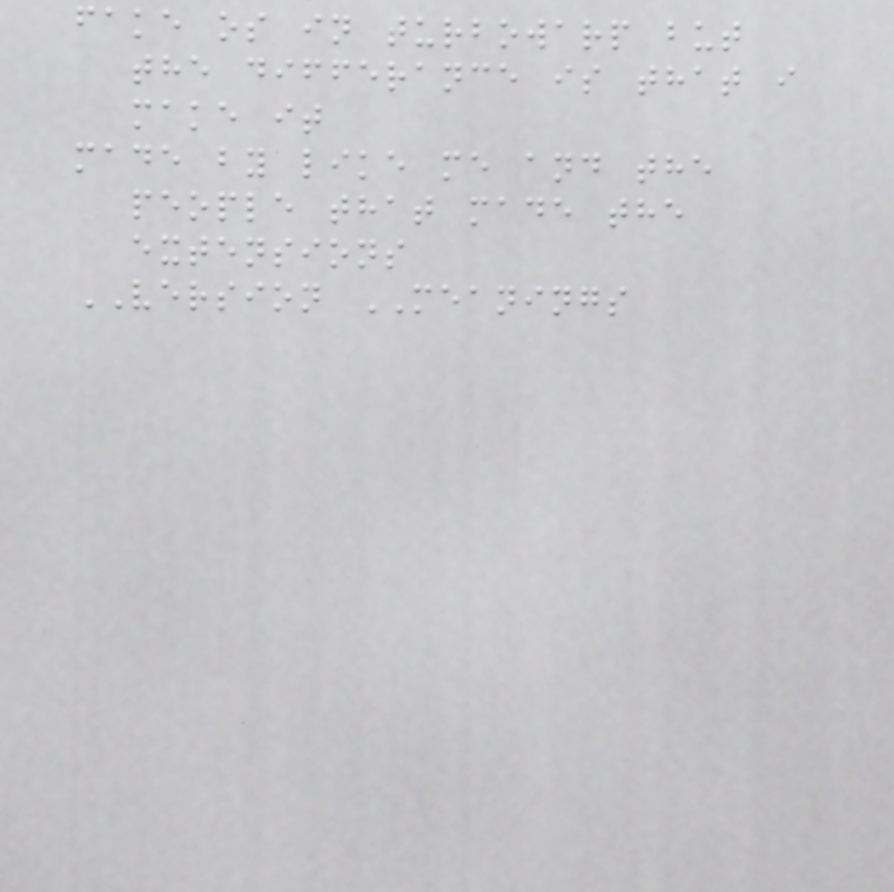fake os in turbowarp but
the differance is that i
make it
made by like me and the
people that made the
extensions
VERSION MEANINGS
